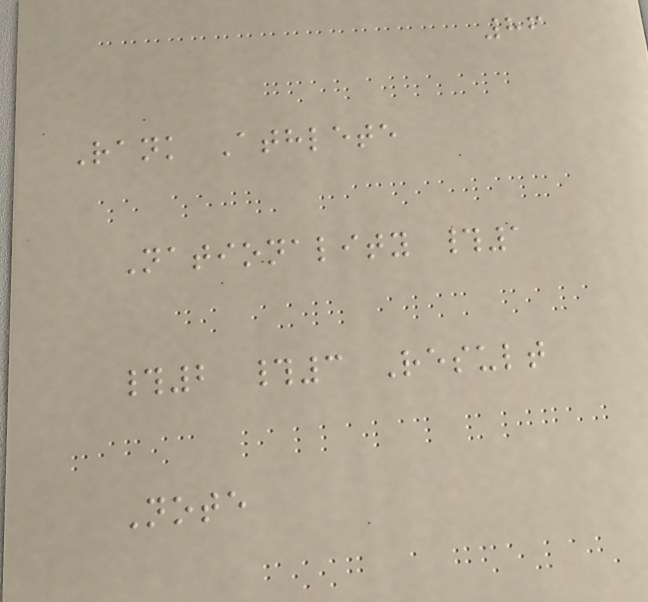86
Rank Athlete
Nationality #1
#2 #3 Result
Note
